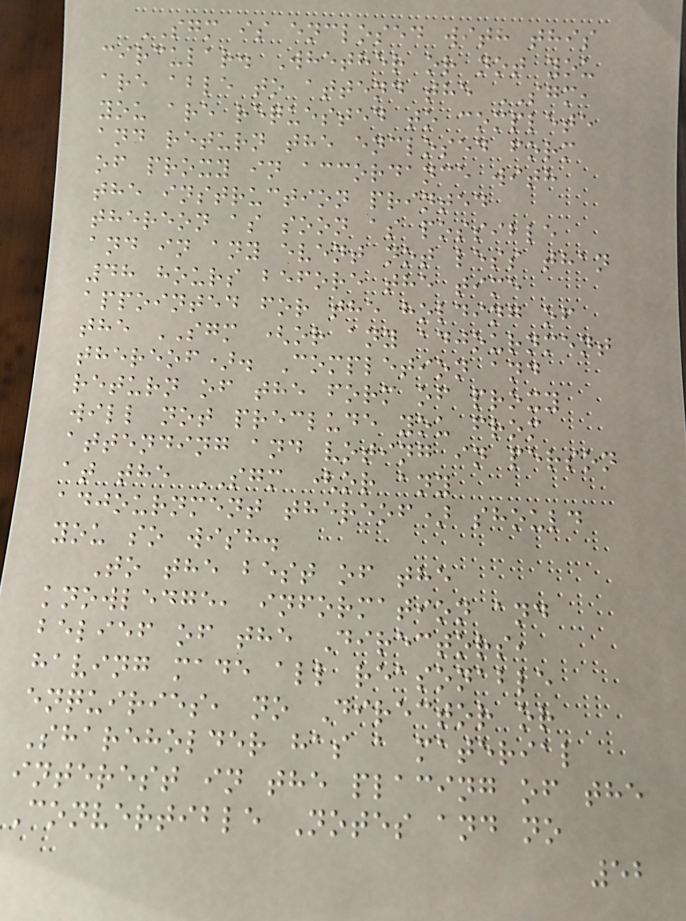SGM is enclosed with this
circular. Whether or not you
are able to attend the SGM,
you are requested to complete
and return the enclosed form
of proxy in accordance with
the instruction printed
thereon as soon as possible
and in any event not less than
48 hours before the time
appointed for the holding of
the SGM (or any adjournment
thereof). Completion and
return of the form of proxy
will not preclude you from
attending and voting in person
at the SGM (or any
adjournment thereof) should
you so wish.
To the best of the
knowledge, information and
belief of the Directors,
having made all reasonable
enquiries, no Director or
Shareholder has a material
interest in the placing of the
Convertible Notes and no
52
